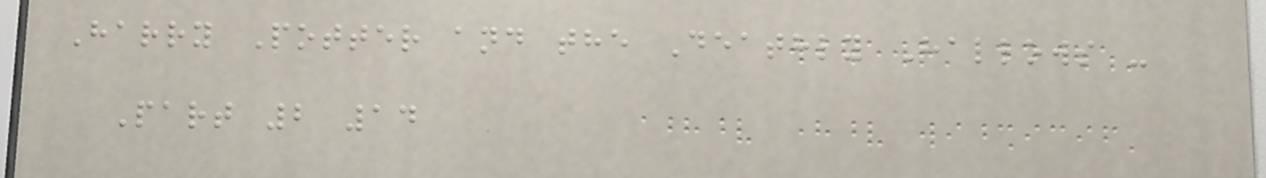Harry Potter and the Deathly Hallows -
Part 2 14
